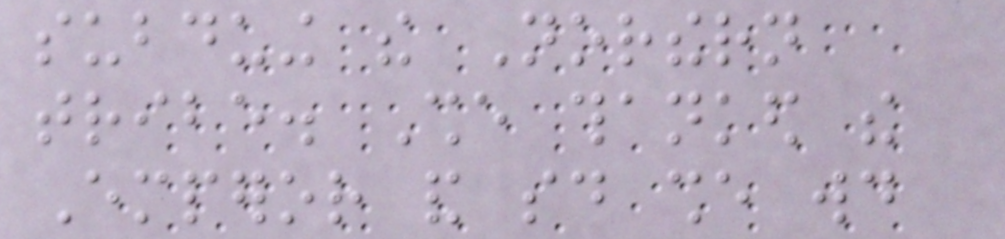subduing the Northern
tribe. She thanked the
Emperor and said she would
